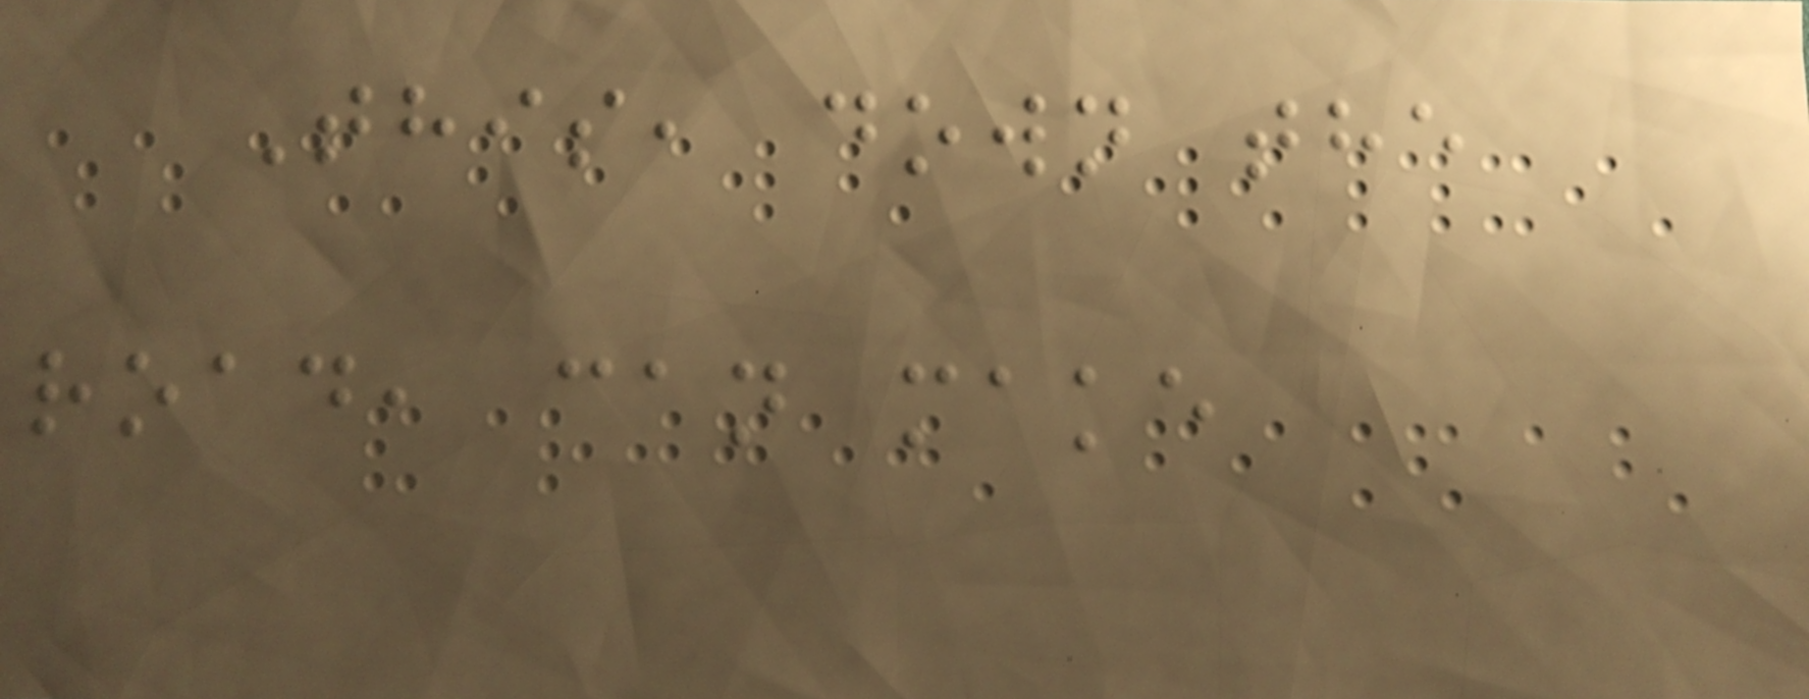This, down the
road, can make
